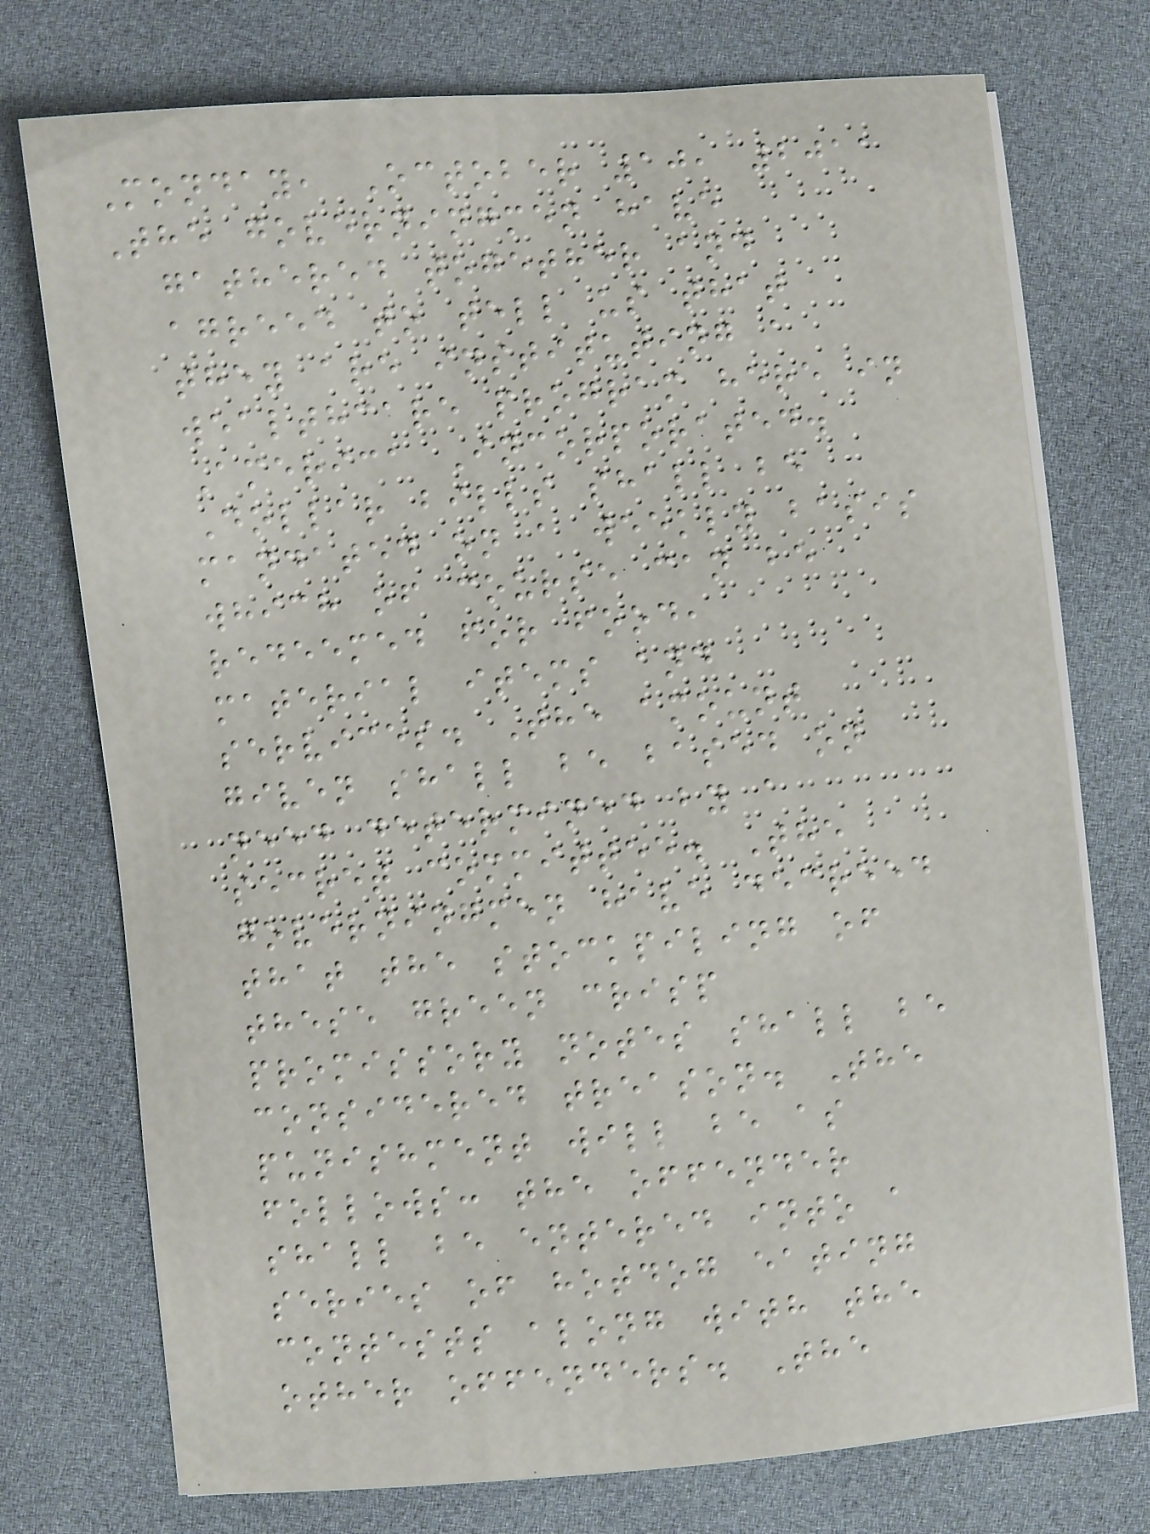Monday, October 10, 2011
The governingmen have
gathered together and
agreed to tell us that
they are instituting a
wealthcare program here in
America Incorporated.
Dollar bills shall be
mandated on a weekly basis
which of course can be
redeemed for food,
material items and
services. The amount
given shall be based on
need determined by a
secret committee. The
governingmen have decreed
that the stockpiling of
these green crisp
promissory notes shall be
considered treason. The
punishment will be as
follows: the offender
shall be entered into a
series of hotdog eating
contests along with the
other offenders. The
